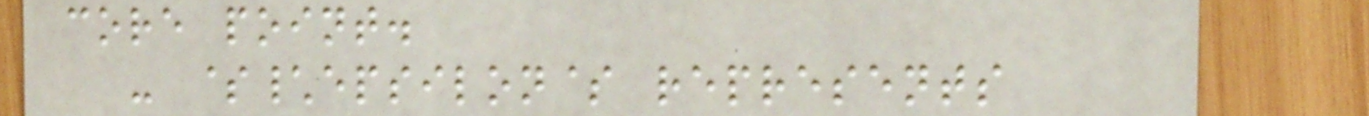core point.
- $\epsilon$ represents
